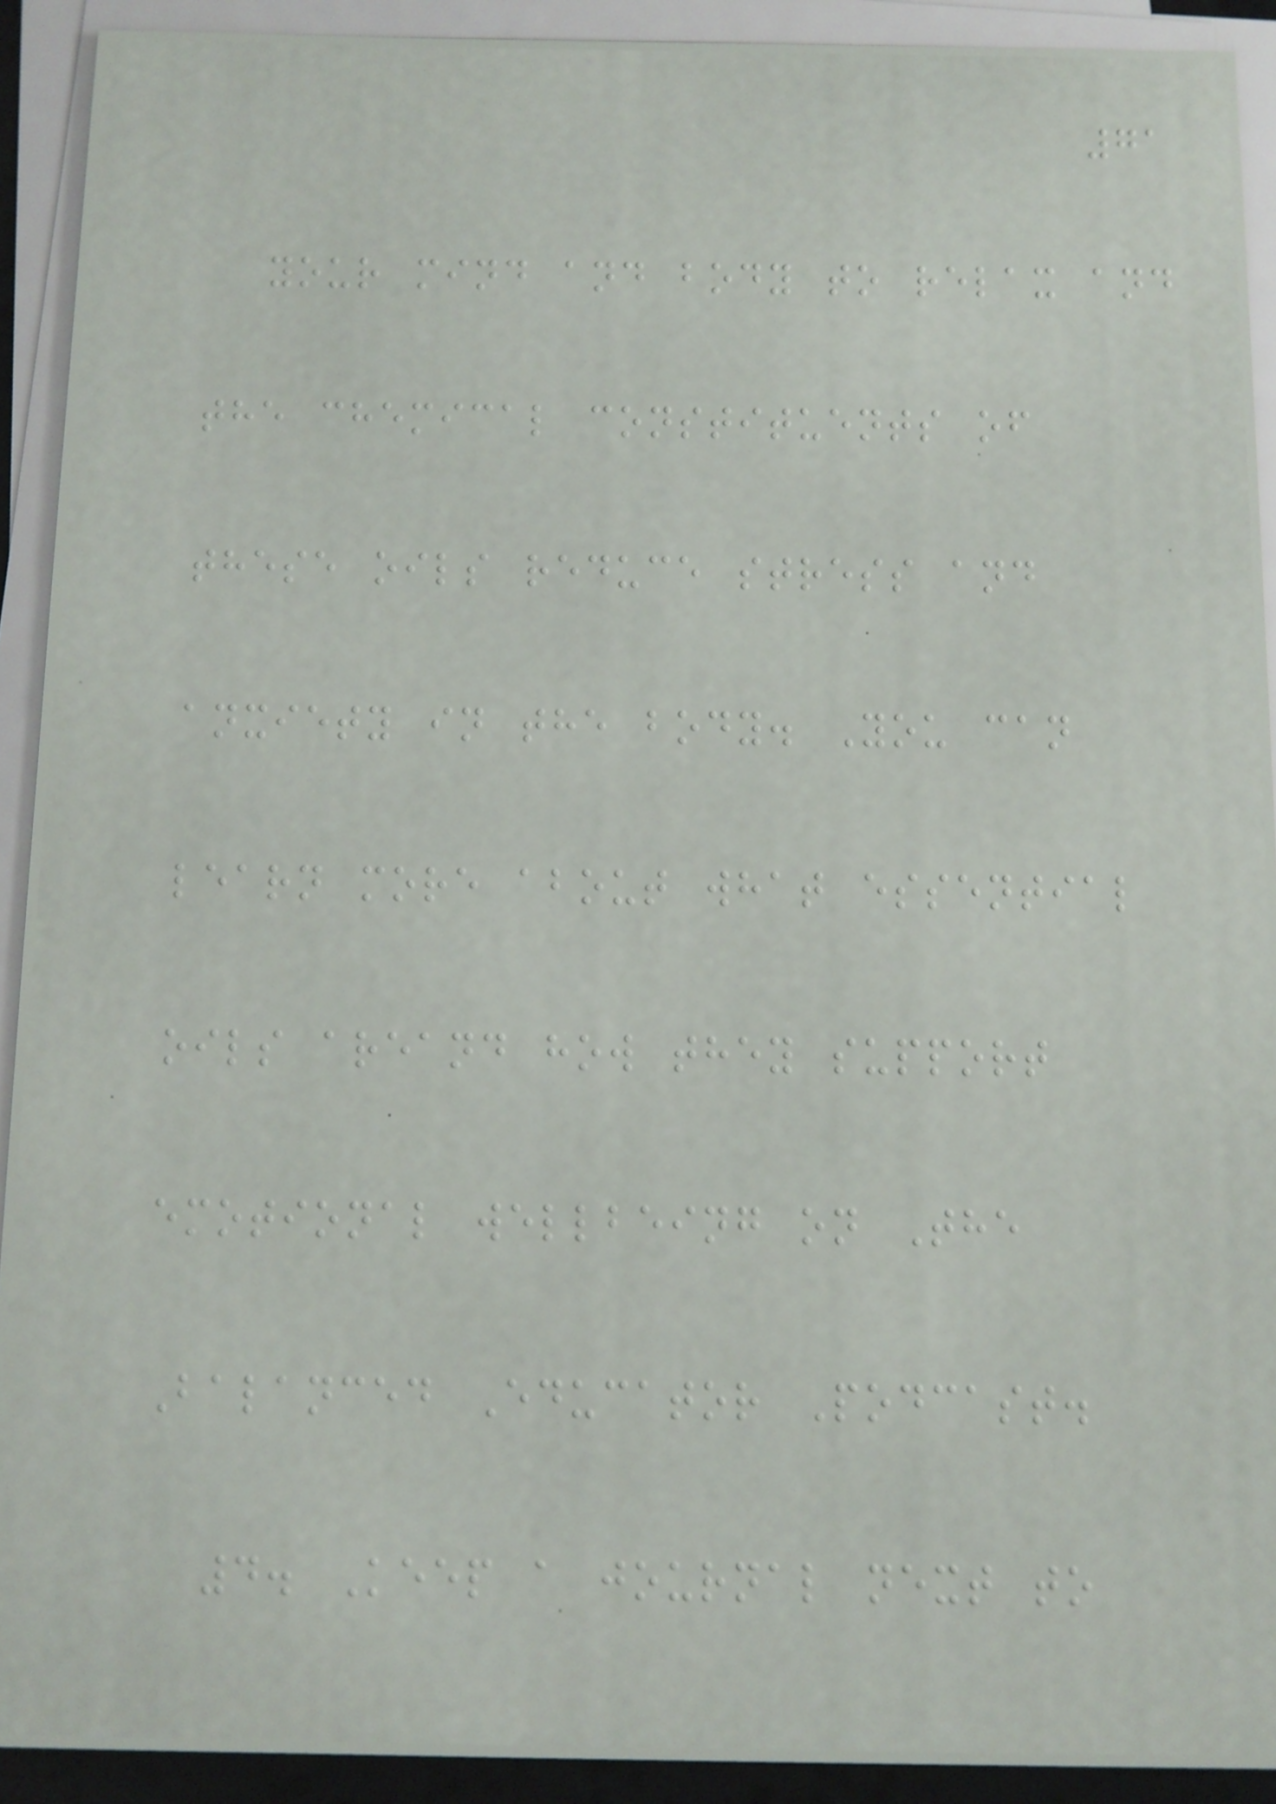71
your mind and body to relax and
the chemical constituents of
these oils reduce stress and
anxiety in the body. You can
learn more about what essential
oils areand how they support
emotional wellbeing on The
Balanced Educator Podcast.
4. Keep a journal next to
